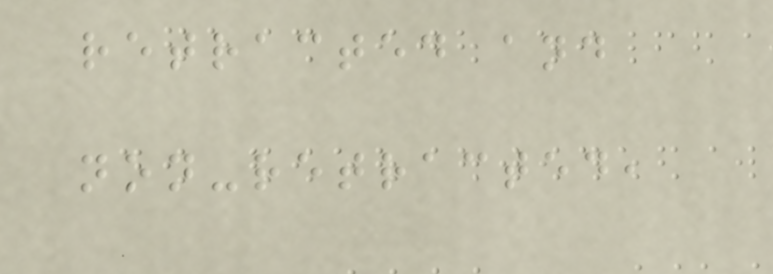retracted and
non-retracted,
